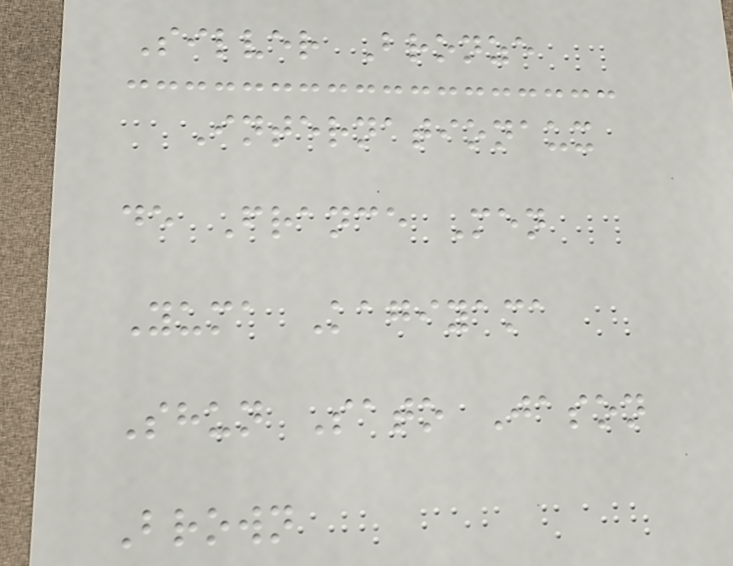Silver Bronze
Internationaux
de France Men
Yuma Kagiyama
Shun Sato Jason
Brown
